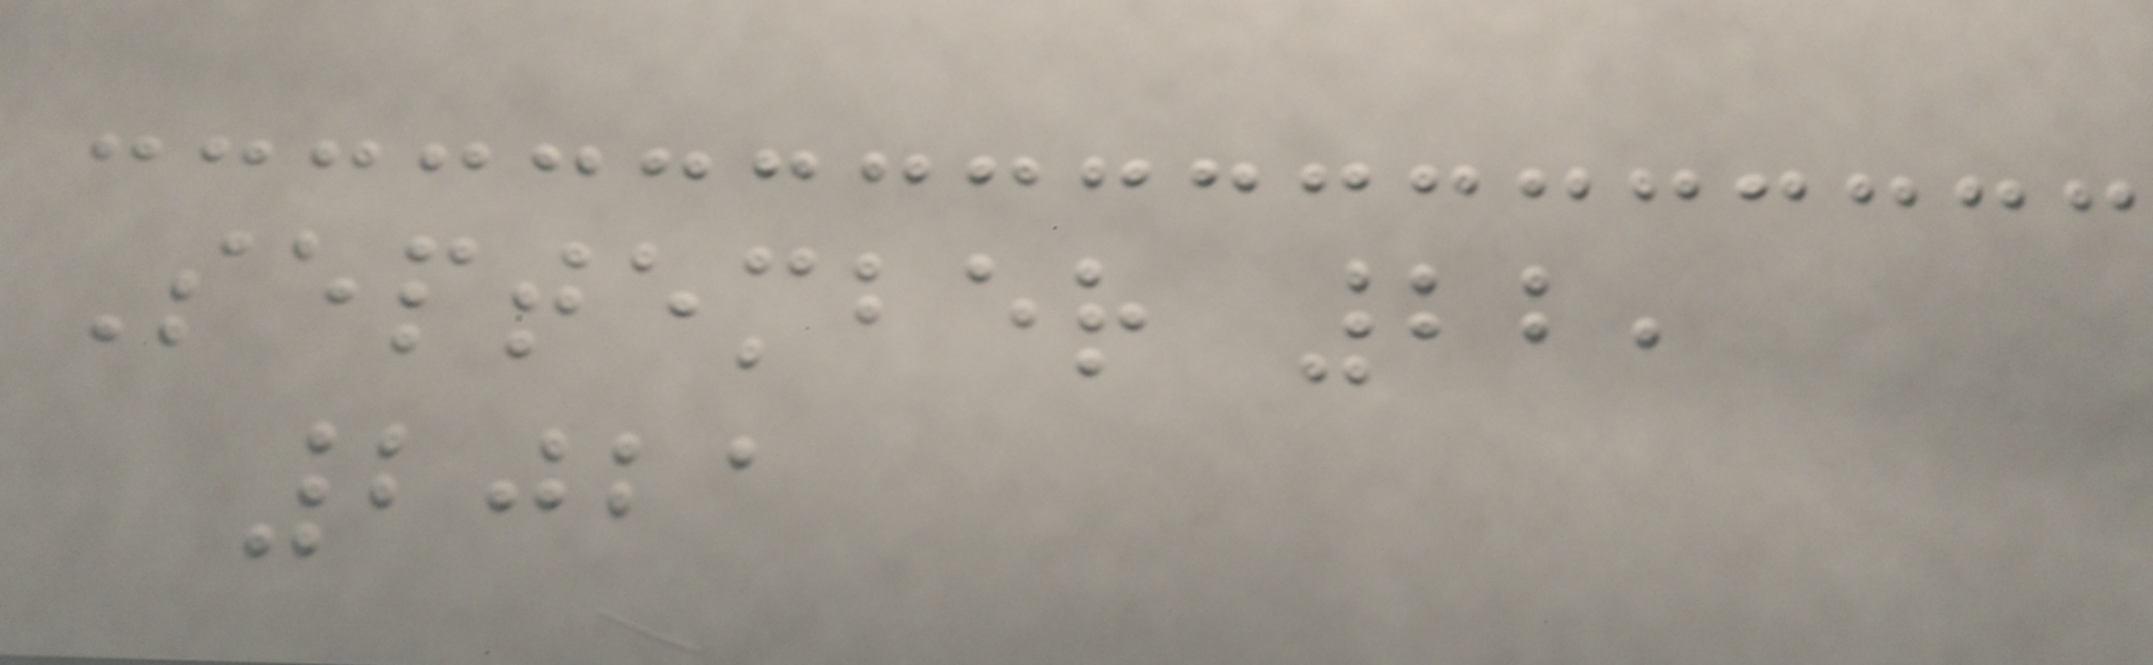September 22,
2021
